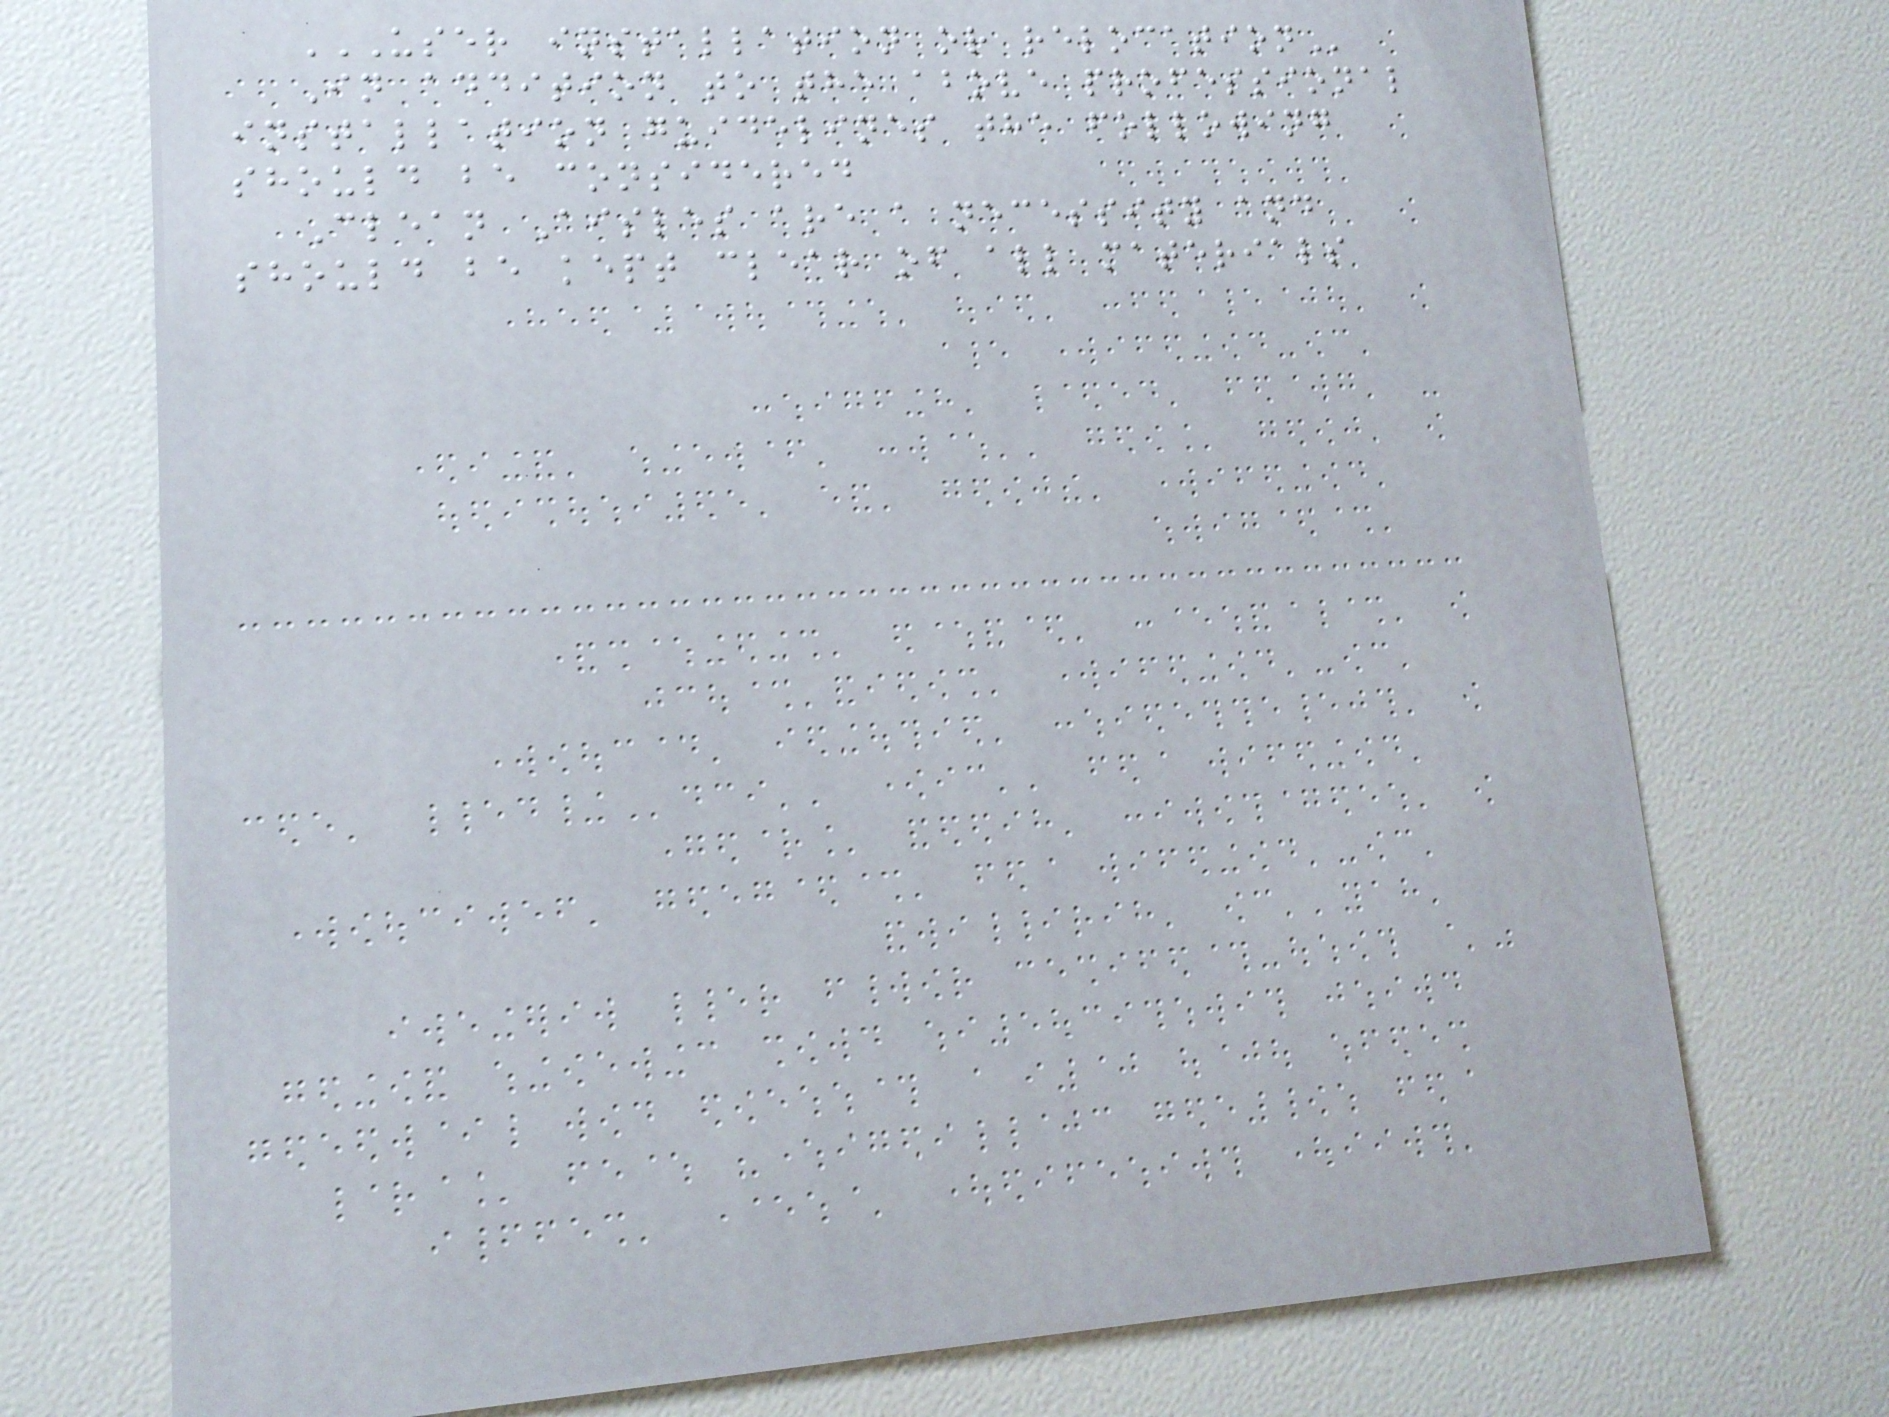USER INSTALLATION OR RELOCATION
In addition to the above professional
installation guidelines the following
should be considered
Clean Aisles are a necessity and
should be kept clear of all materials
